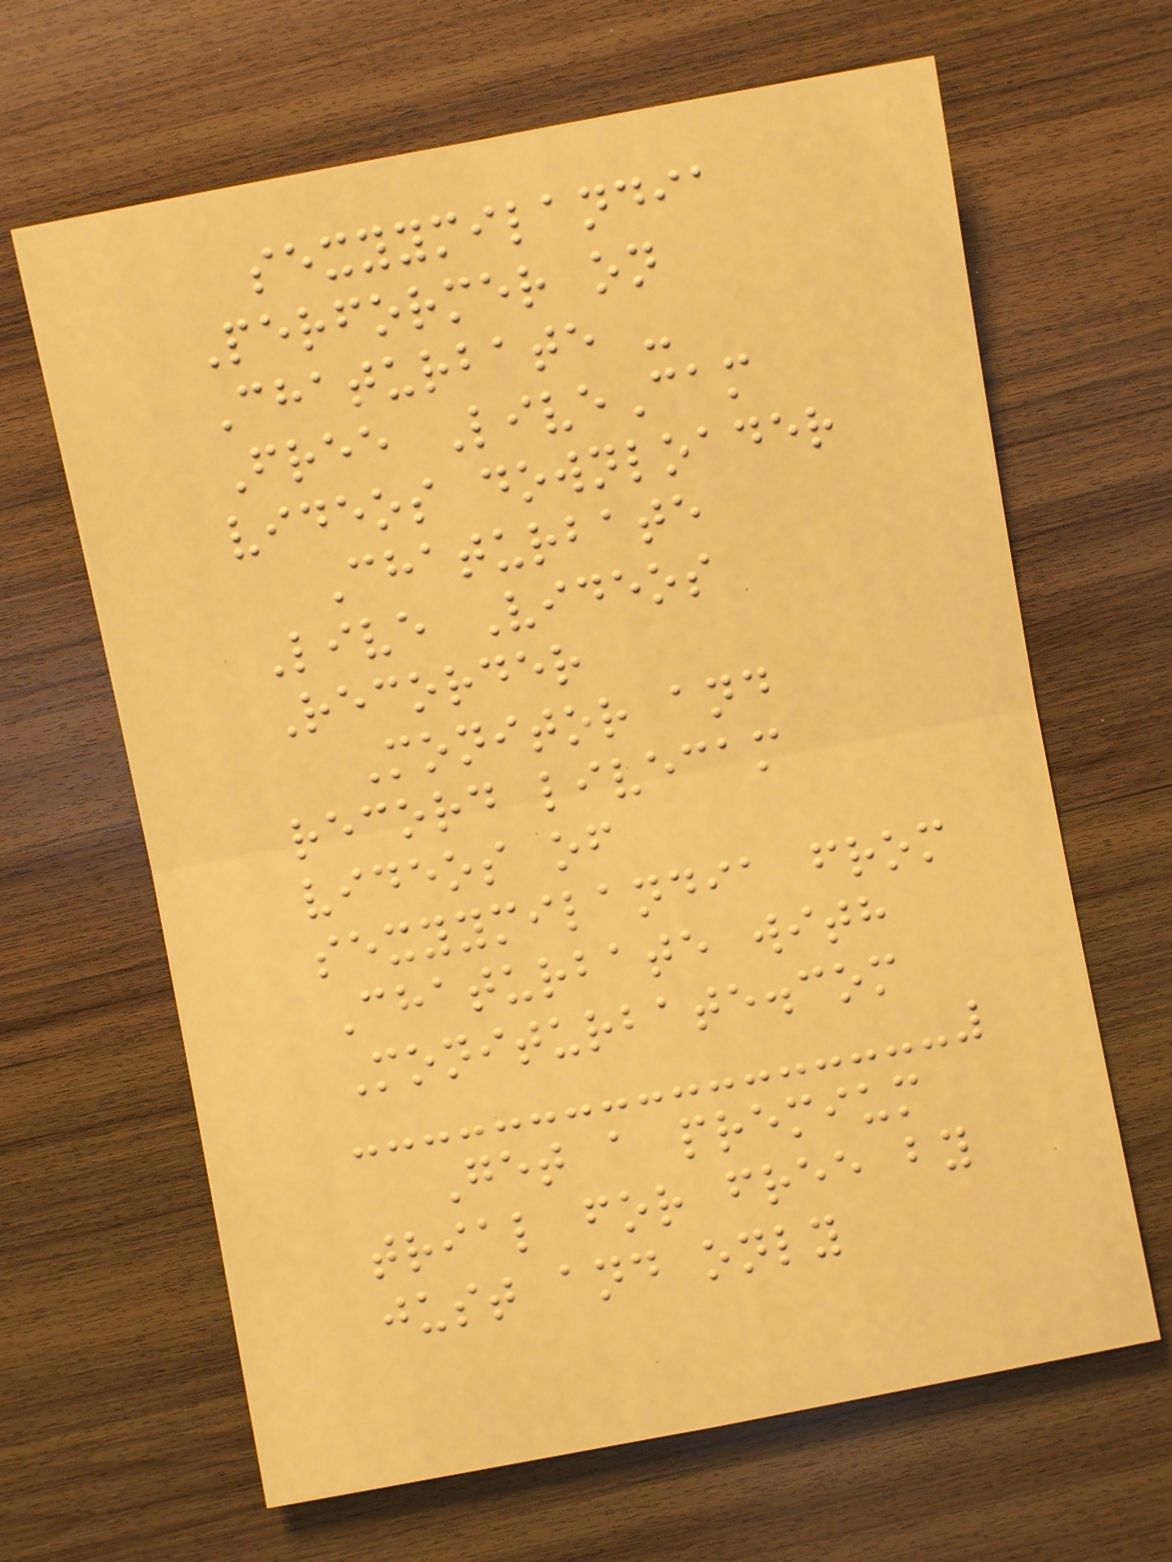sexyymilandia
Performer on
Chaturbate -
Free LiveCam
videos downloader
Chaturbate
Live Videos
Recorder
Monitor and
record livecam
videos of
sexyymilandia from
Chaturbate with
Moniturbate.com
Get a premium
trial for free by
just and only
